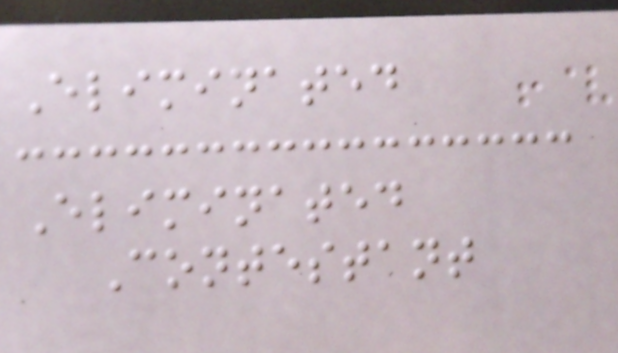Eliminated
Eliminated
Contestant
